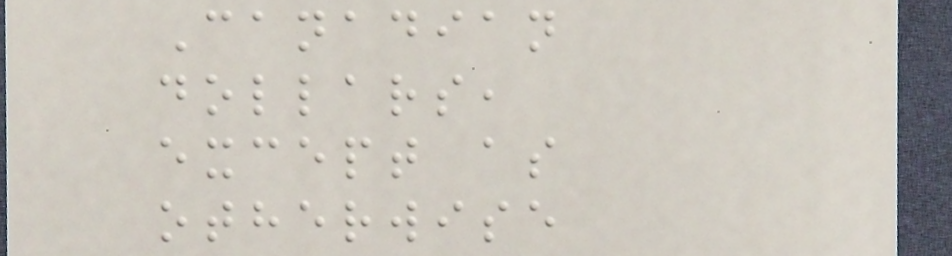Canadian
dollars,
except as
otherwise
